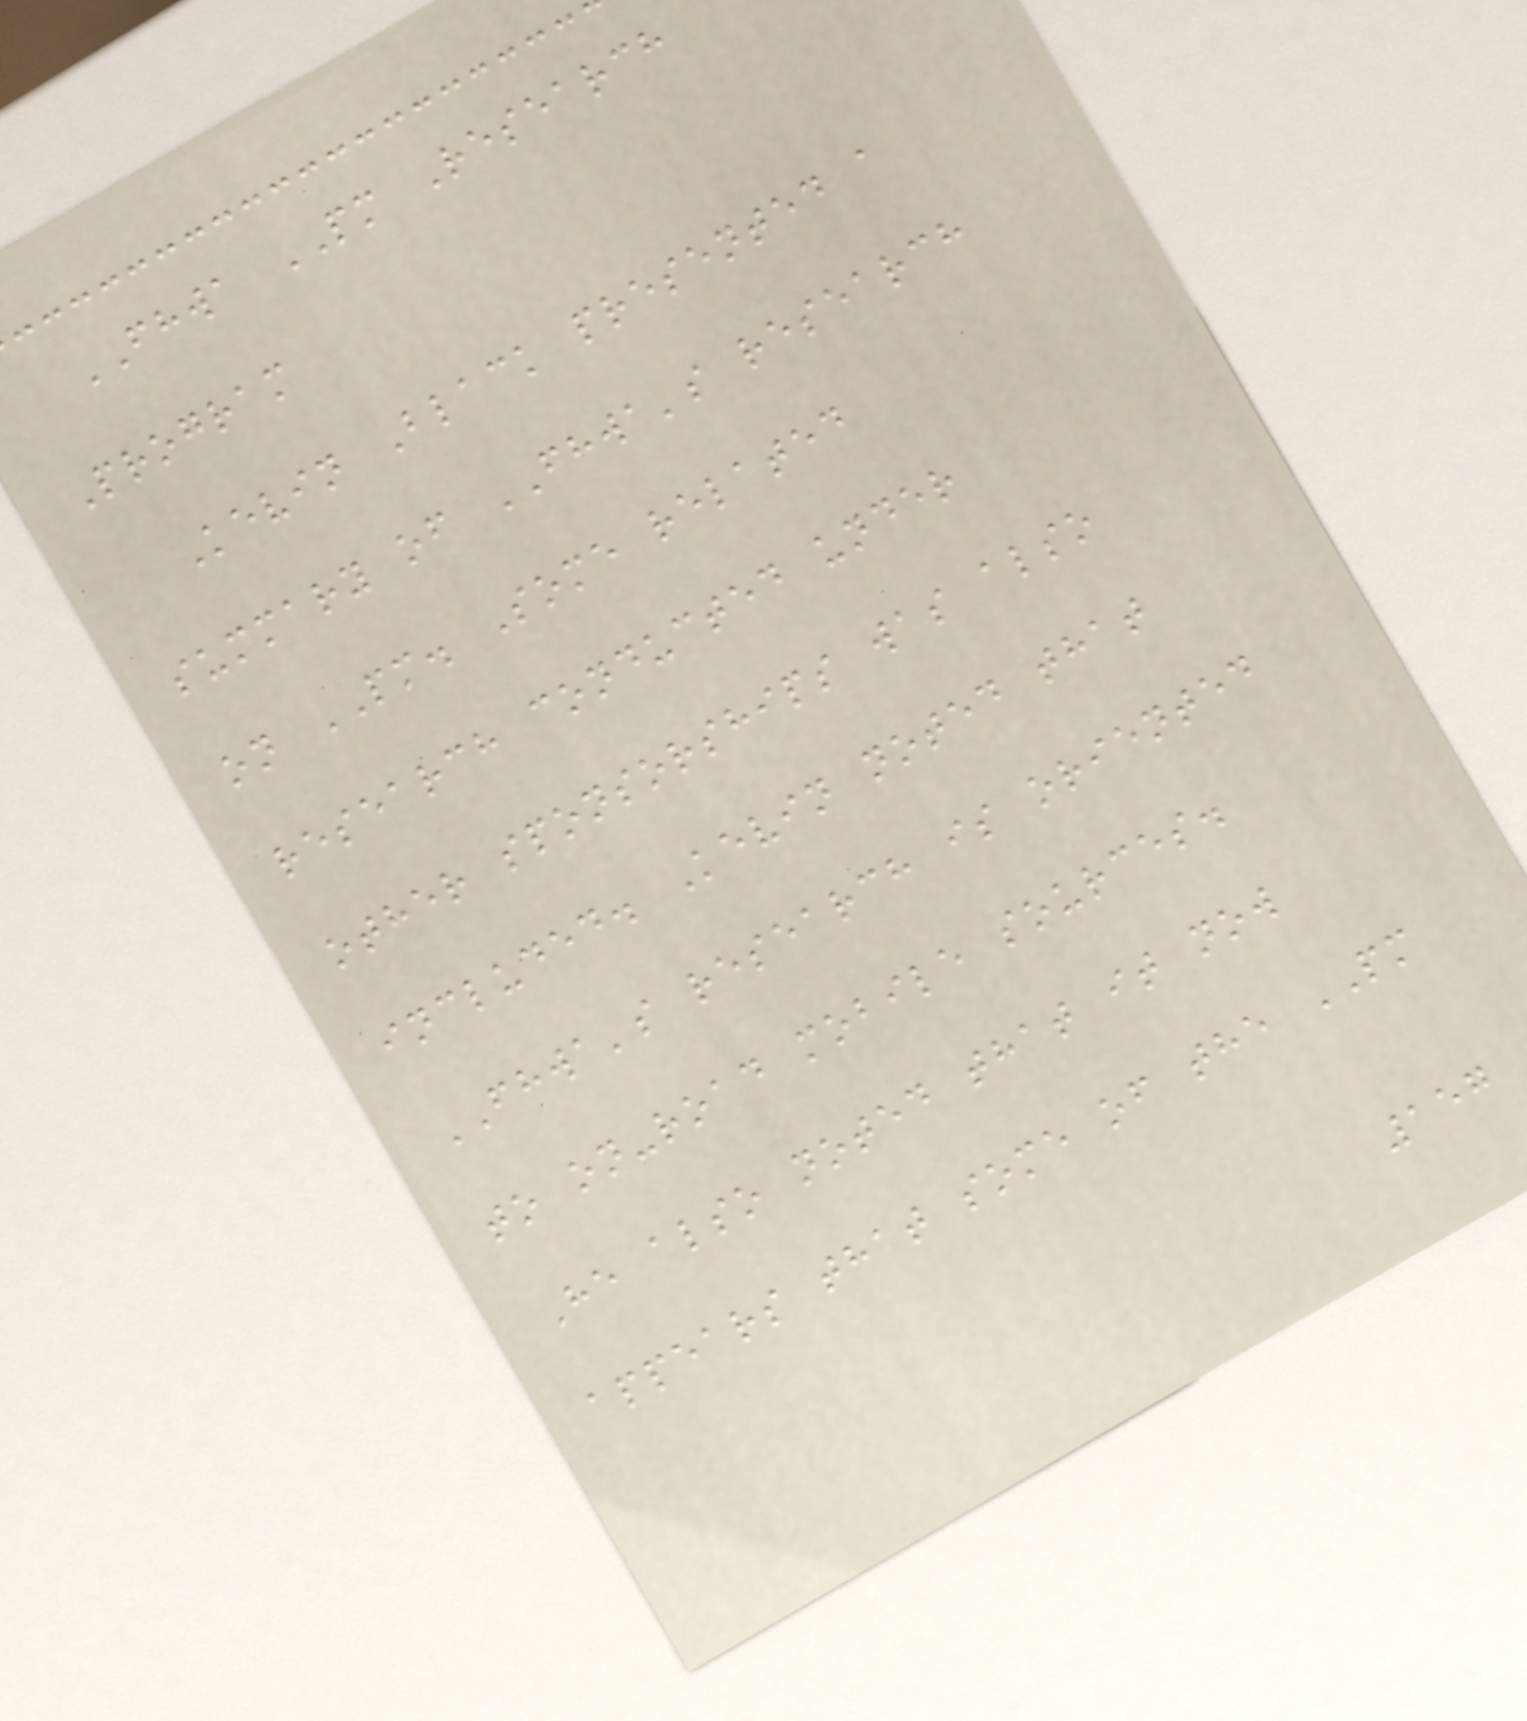FHWA PM Research
Program
Kevin Black presented a
summary of FHWA's research
on PM. Some related
research conducted under
other sponsorships was also
included. Kevin noted that
FHWA's research is oriented
to on-road mobile sources.
He also noted that it now
appears that some of the PM
157
